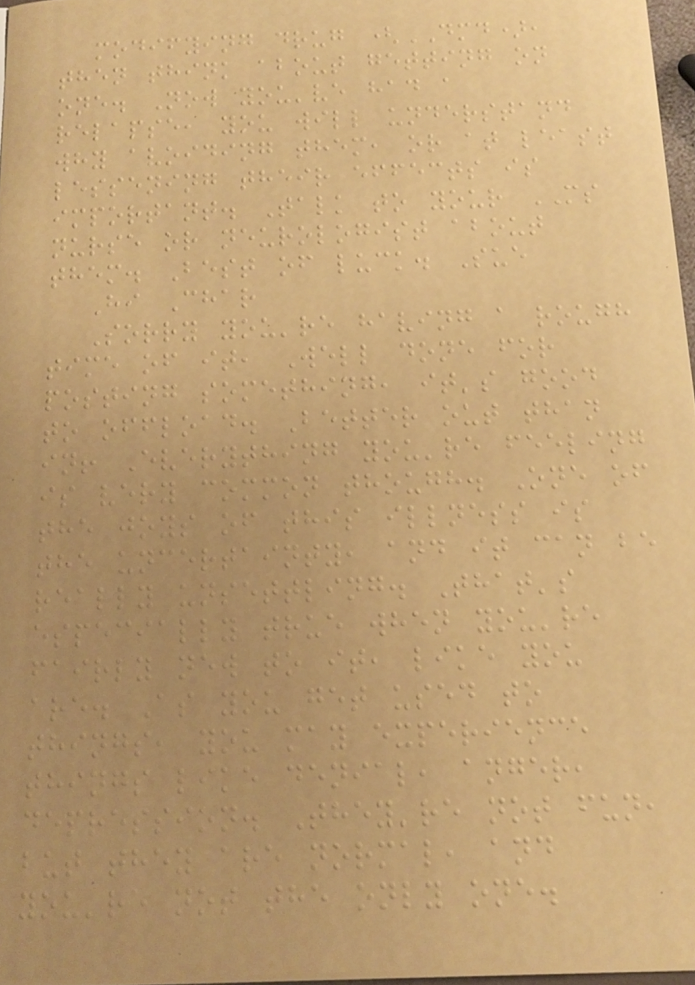modifying drug (DMD),
then think about getting on
one. Now you've had a
relapse, you will understand
why avoiding them, or at least
lessening their effects is
important. Talk to your MS
nurse or neurologist about
them. Best of luck. Sue
Hi Char
Sorry you're having a rough
time of it, Well done for
posting something, it's good
to offload. Better out than
in! Everything you're feeling
is very common though. One of
the joys of this illness is
the uncertainty, and it can be
really unsettling. That's
especially true when you're
fairly new to it, like you
are. As you get used to
things, you may experience
things like denial, anger,
depression. They're not fun,
but they are normal, and
you're not the only one.
